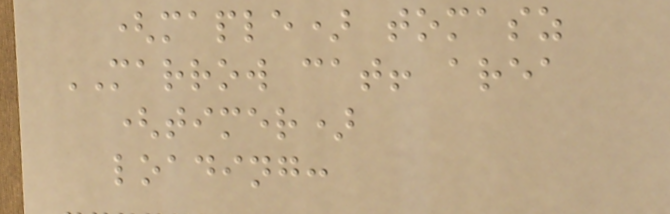(maple) tomasz
MARROW cat! area
(timer)
loading:
